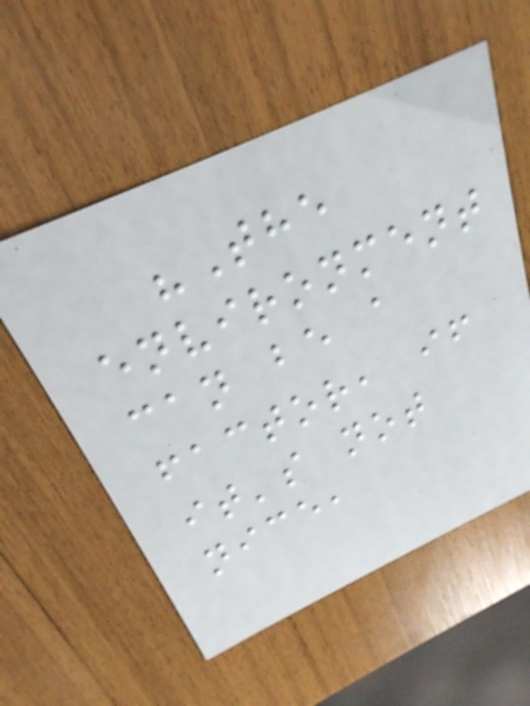"The
environment
can be a
factor, if
it's not
nice,
